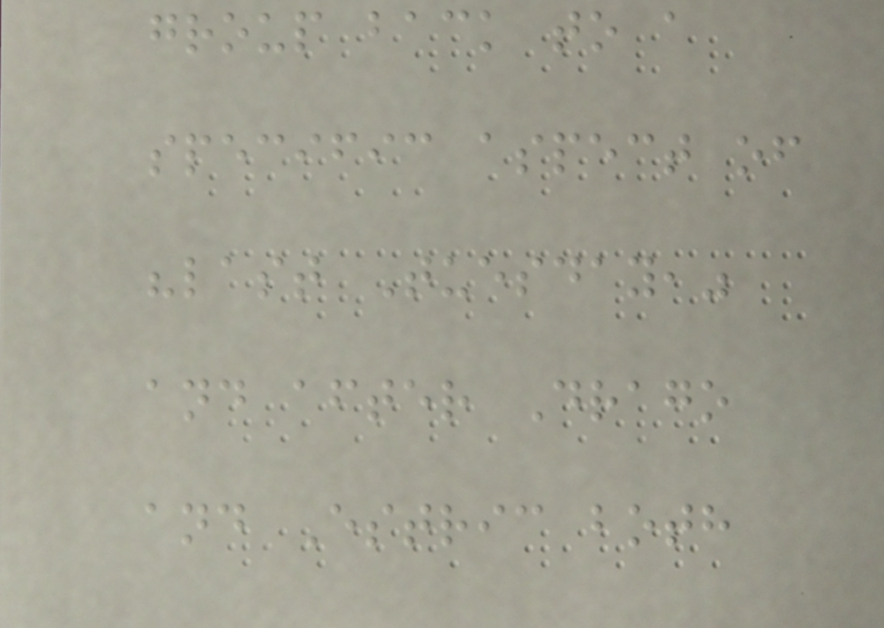group back to a
specific aspect of
"last Tuesday,"
and after Drago
and Estric both
